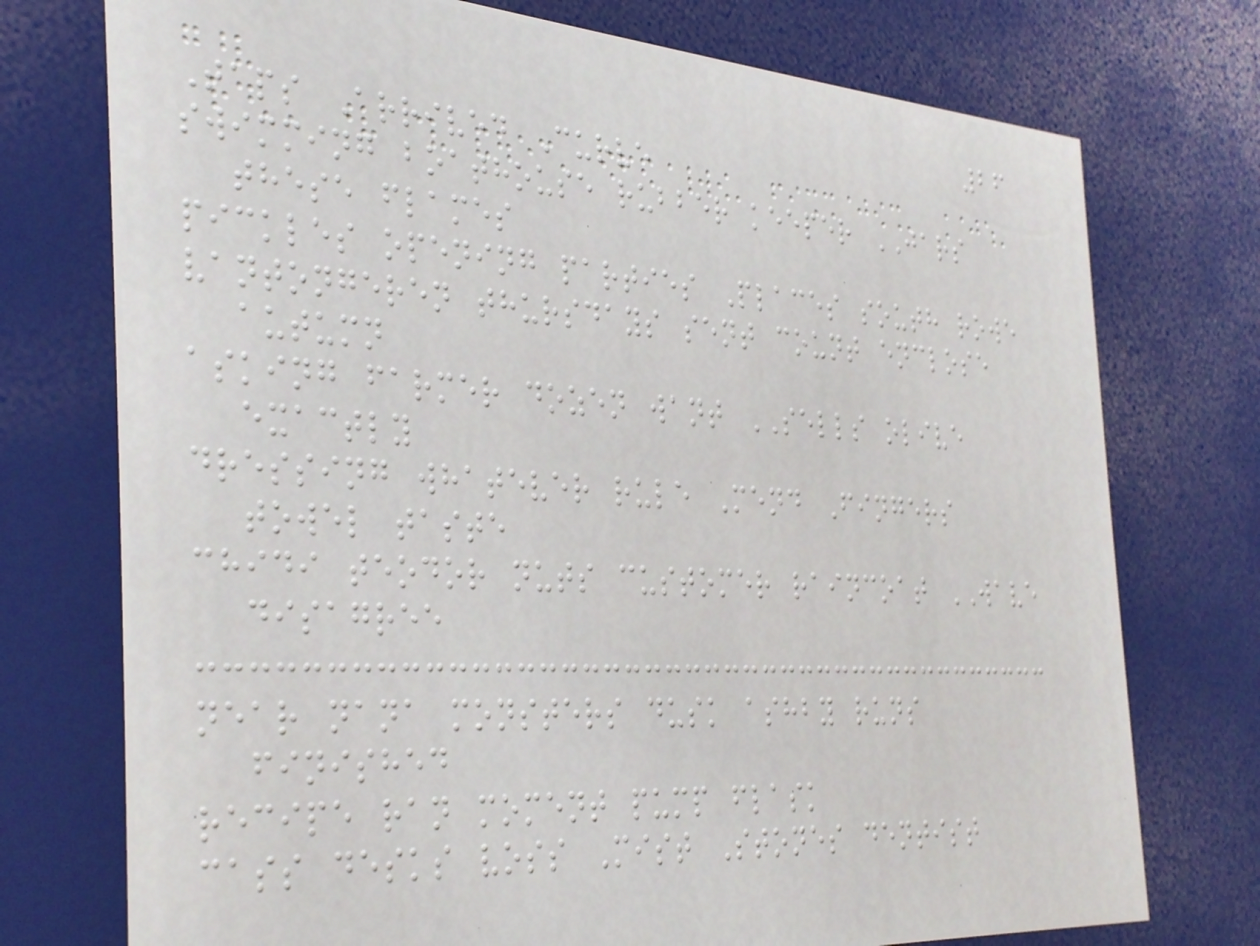26
Taps Arrived Curve
swimming boathouse rubber keeper JARS
these flames
pickles opening parties Places south rowe
vantongeren thursdays sent count enclose
autumn
asking farmer dozen want SELLS olive
exactly
dressing whatever rule Mend Fingers
towel taste
chidi teodor nuts customer raincoat WAVE
disagree
near nana monsters dusk ashby runs
finished
recipe ran moment pump flask
cass desks voss Mist Stones dentist
